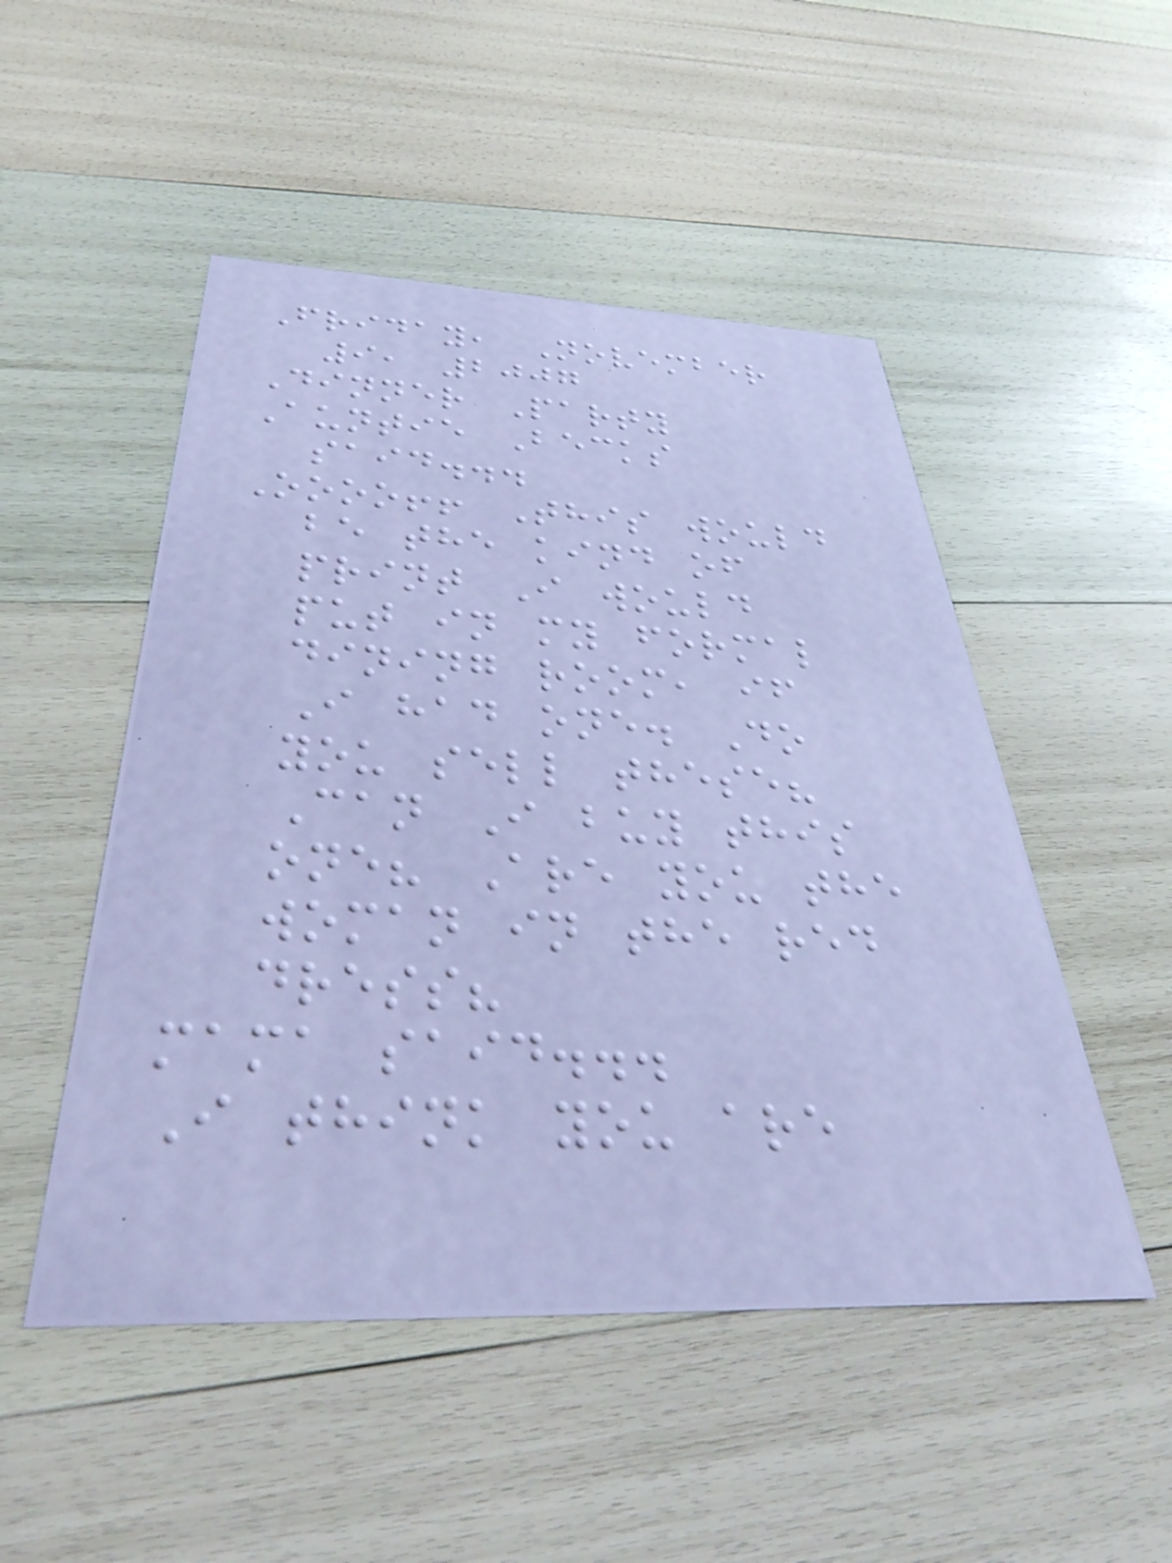Friday, November
9, 2007
Dinner Party
Auntie Becks
said...
Oooo!! This would
be the kind of
print I would
put in my formal
dining room, if
I had one. Do
you sell these?
Can I buy this
one? Are you the
woman in the red
dress?
mama said...
I think you are
